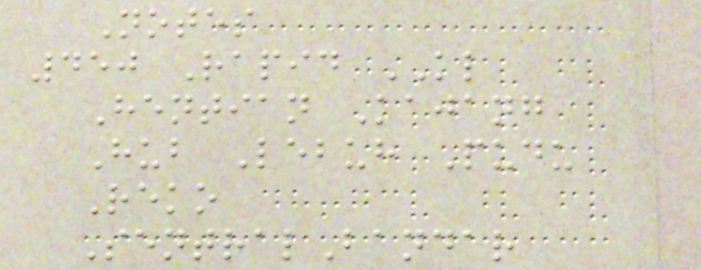Notes
450 Rapid KL
Hentian Kajang
Hub Lebuh Pudu
Reko
SentralBandar
